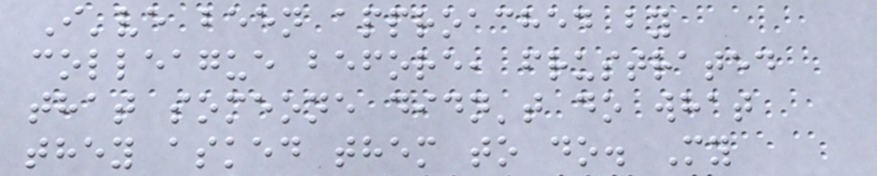I've been approached by
colleague before, frustrated
that someone didn't do what
they asked them to do. My
